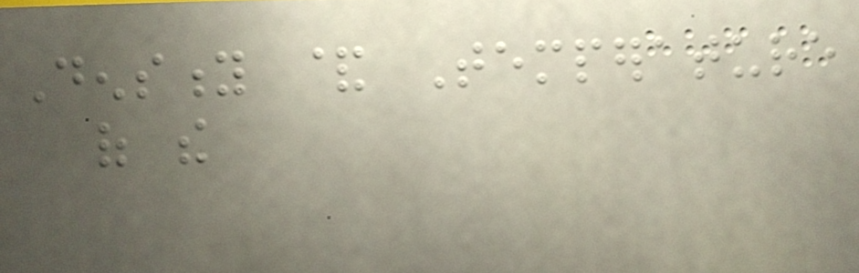Density & Temperature
of the
